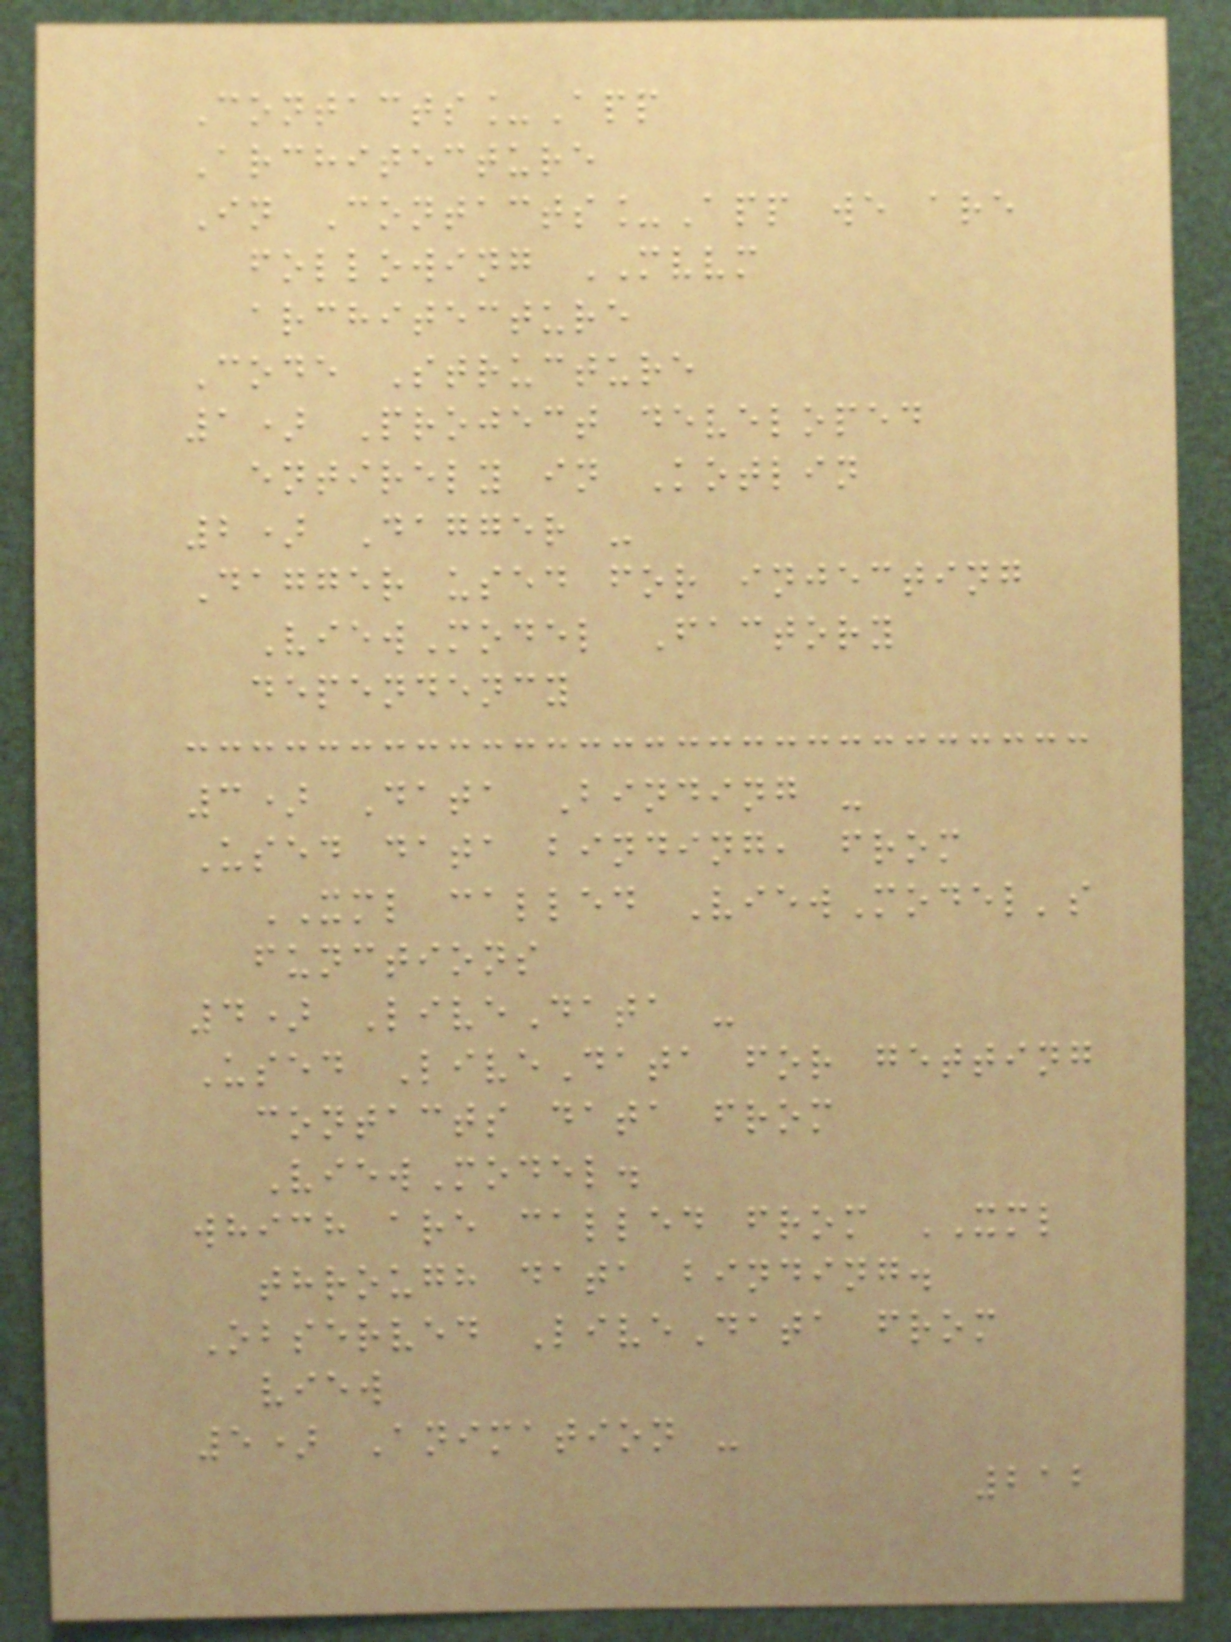Contacts_App
Architecture
In Contacts_App we are
following MVVM
architecture
Code Structure
1) Project developed
entirely in Kotlin
2) Dagger -
Dagger used for injecting
ViewModel Factory
dependency
3) Data Binding -
Used data binding, from
XML called ViewModel's
functions
4) LiveData -
Used LiveData for getting
contacts data from
ViewModel.
which are called from XML
through data binding.
Observed LiveData from
view
5) Animation -
212
